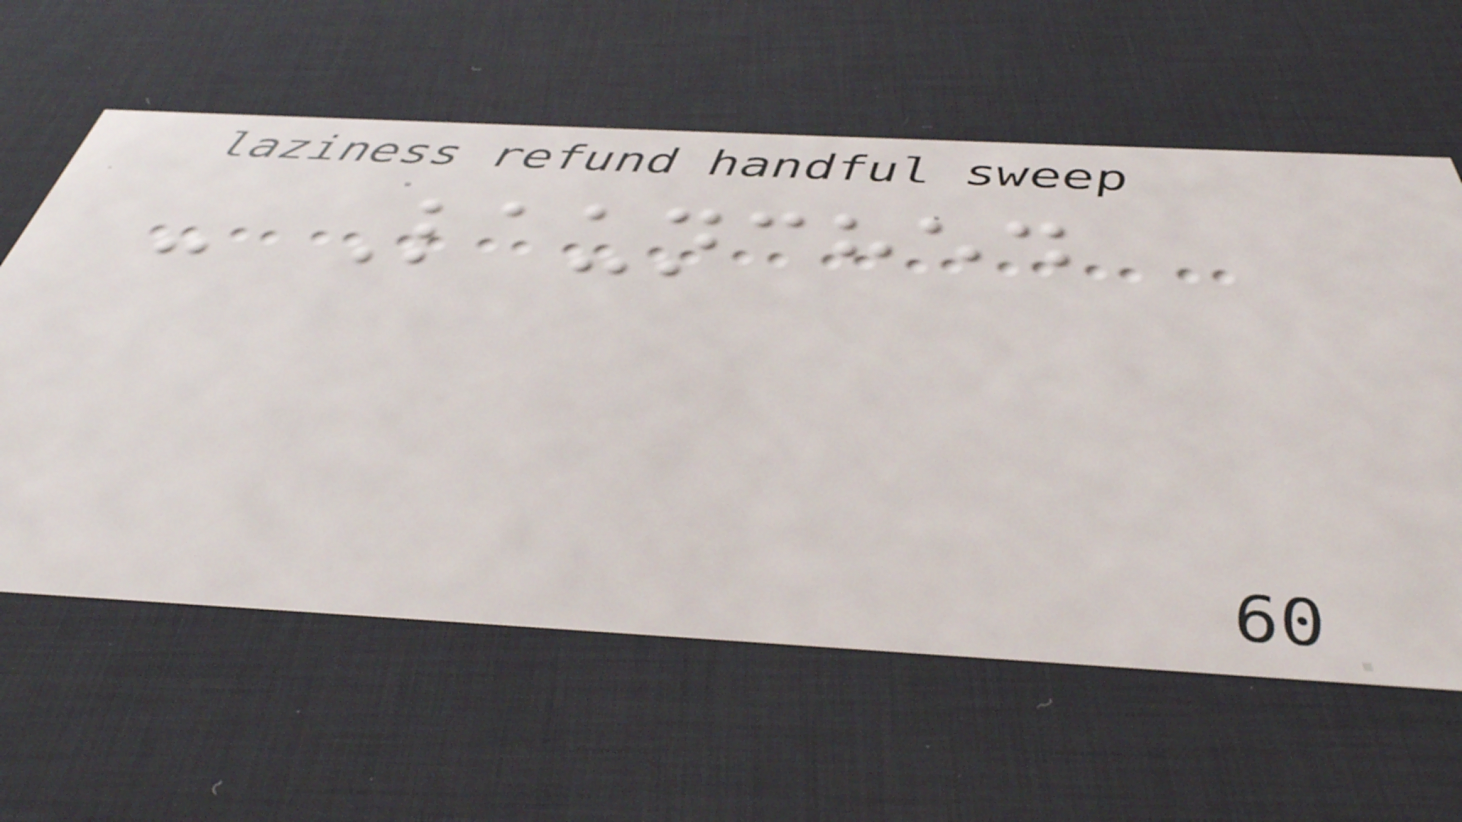- Launched
